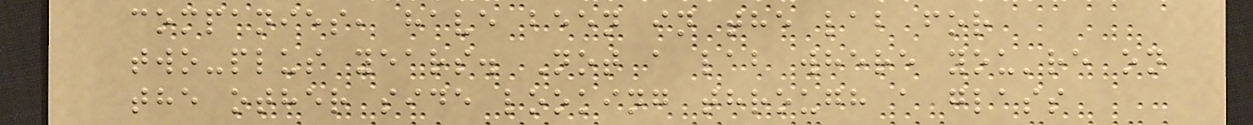companies, have been in the lab for
two-plus years. Not a lab where you're on
the other side looking through a glass
